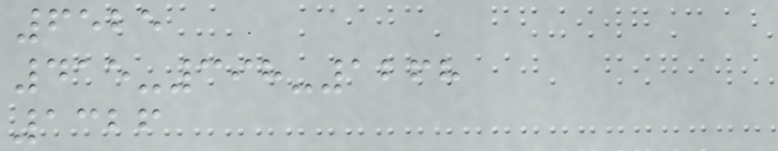6525
415-398-1268
1326
